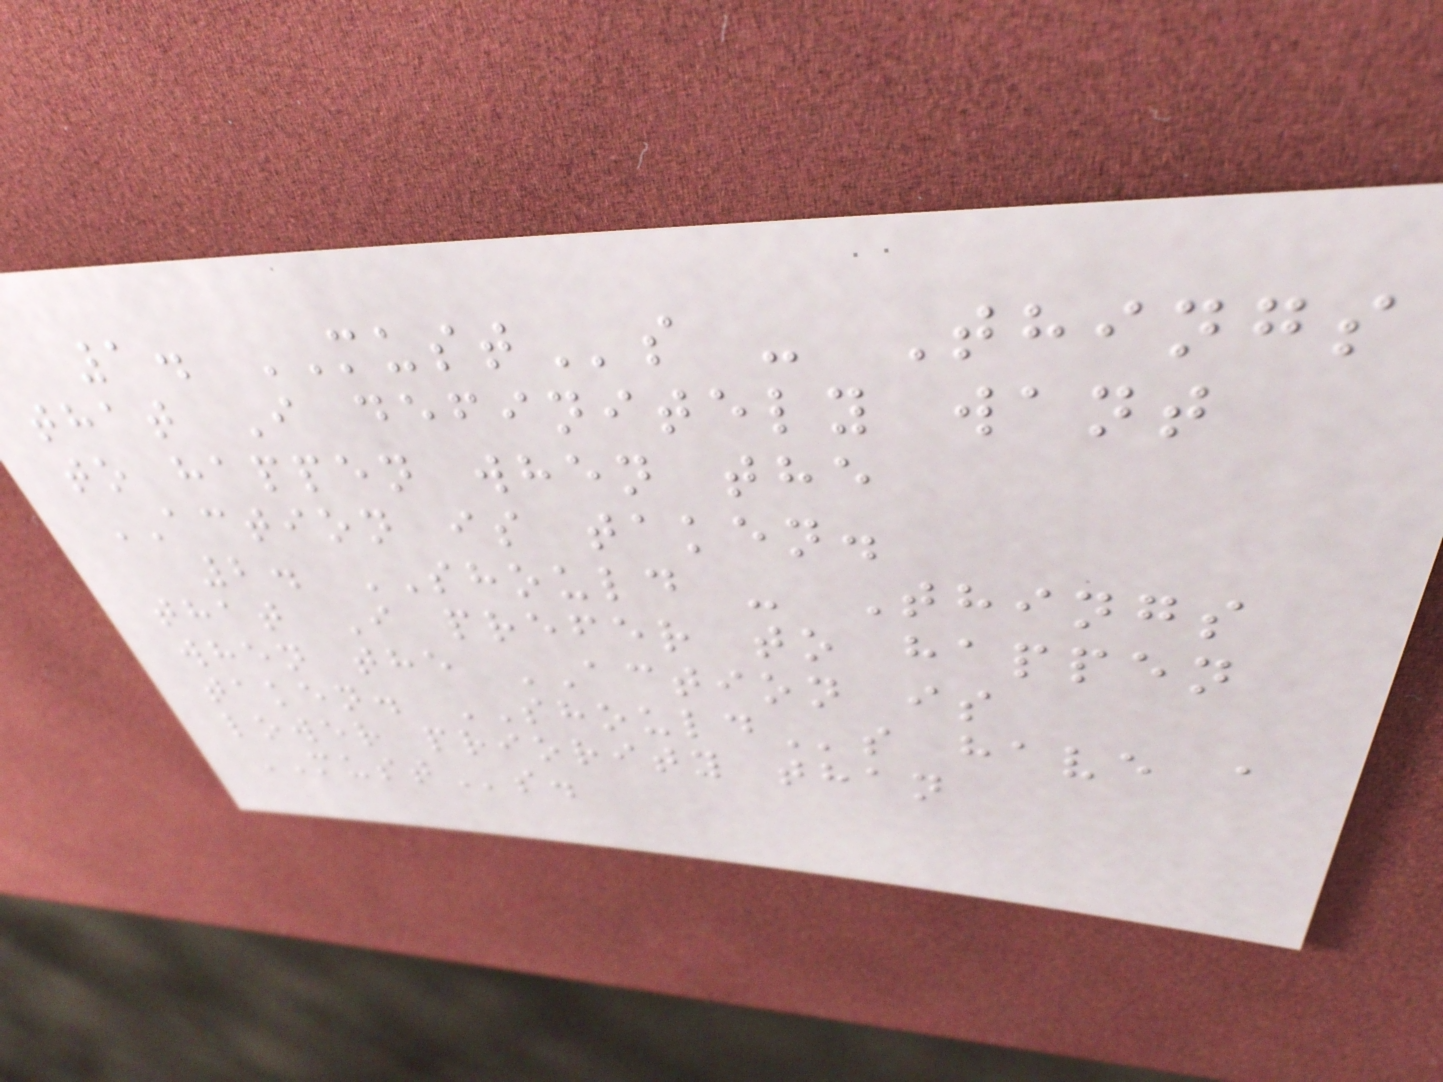1. MUSTs - Things
that I definitely want
to happen when the
ACTION is taken.
2. SHOULD - Things
that I prefer to happen
when the ACTION is
taken. SHOULDs have a
lower priority than
MUSTs.
